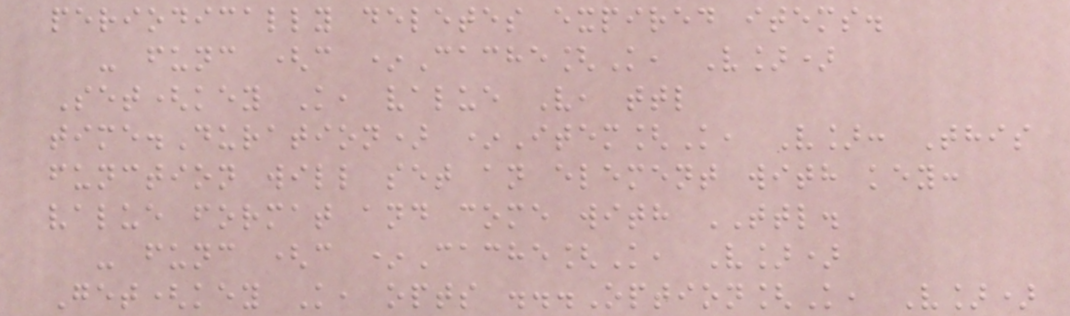periodically deletes expired items.
- func (c *Cache[K, V])
Set(key K, value V, ttl
time.Duration) *Item[K, V]: This
function will set an element with key:
value format and come with TTL.
- func (c *Cache[K, V])
Get(key K, opts ...Option[K, V])
